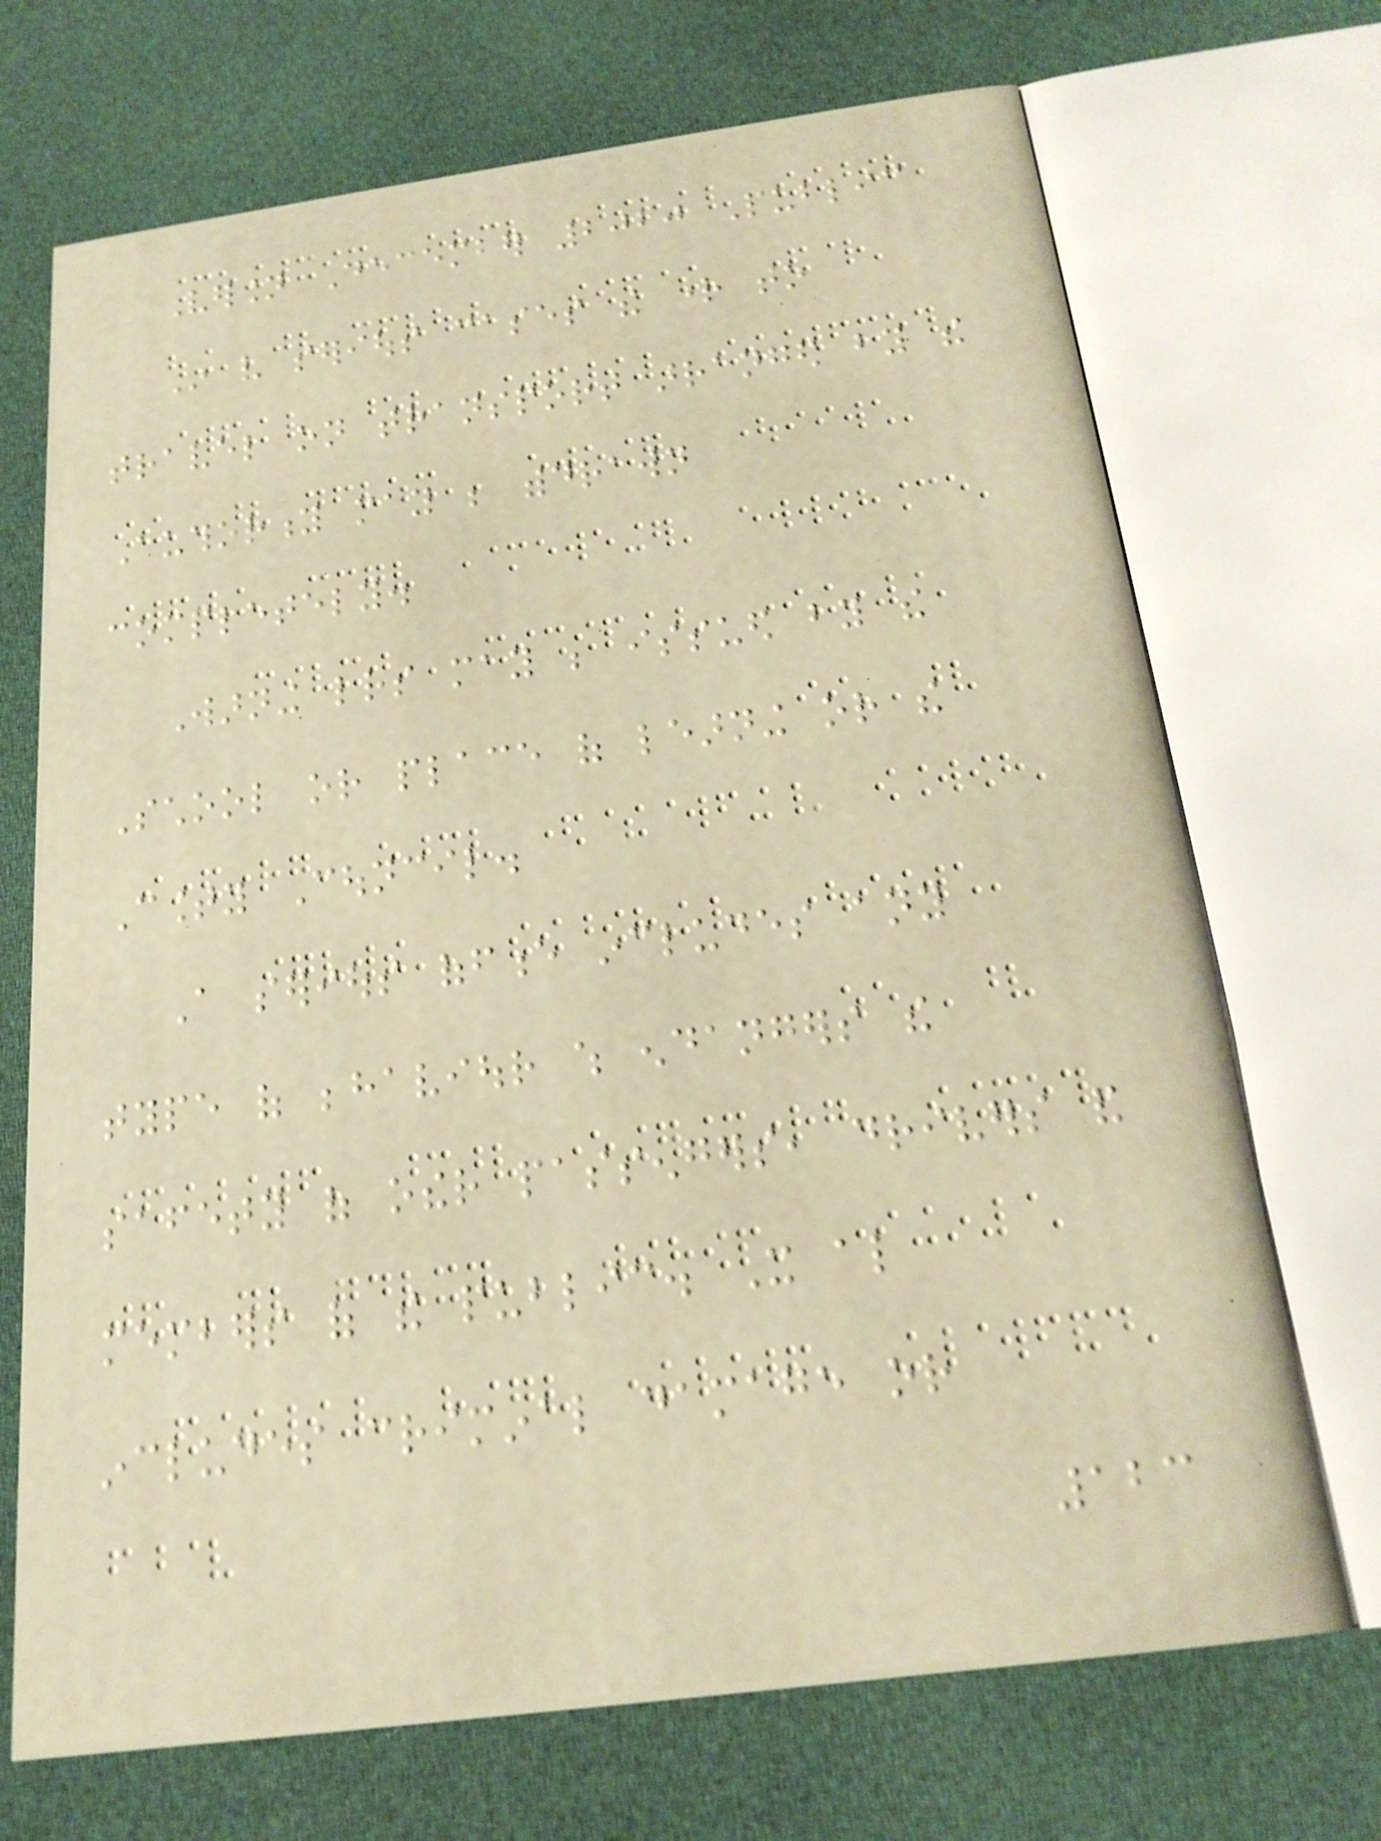Version December 2020 Public
In very serious cases the right to
travel on transport arranged by the
Authority may be withdrawn
completely.
Warning letters may be issued by the
School or place of learning or the
County Council.
A serious offence includes any
type of behaviour which endangers the
safety of other passengers, drivers and
members of the public. It also
includes criminal damage or
123
